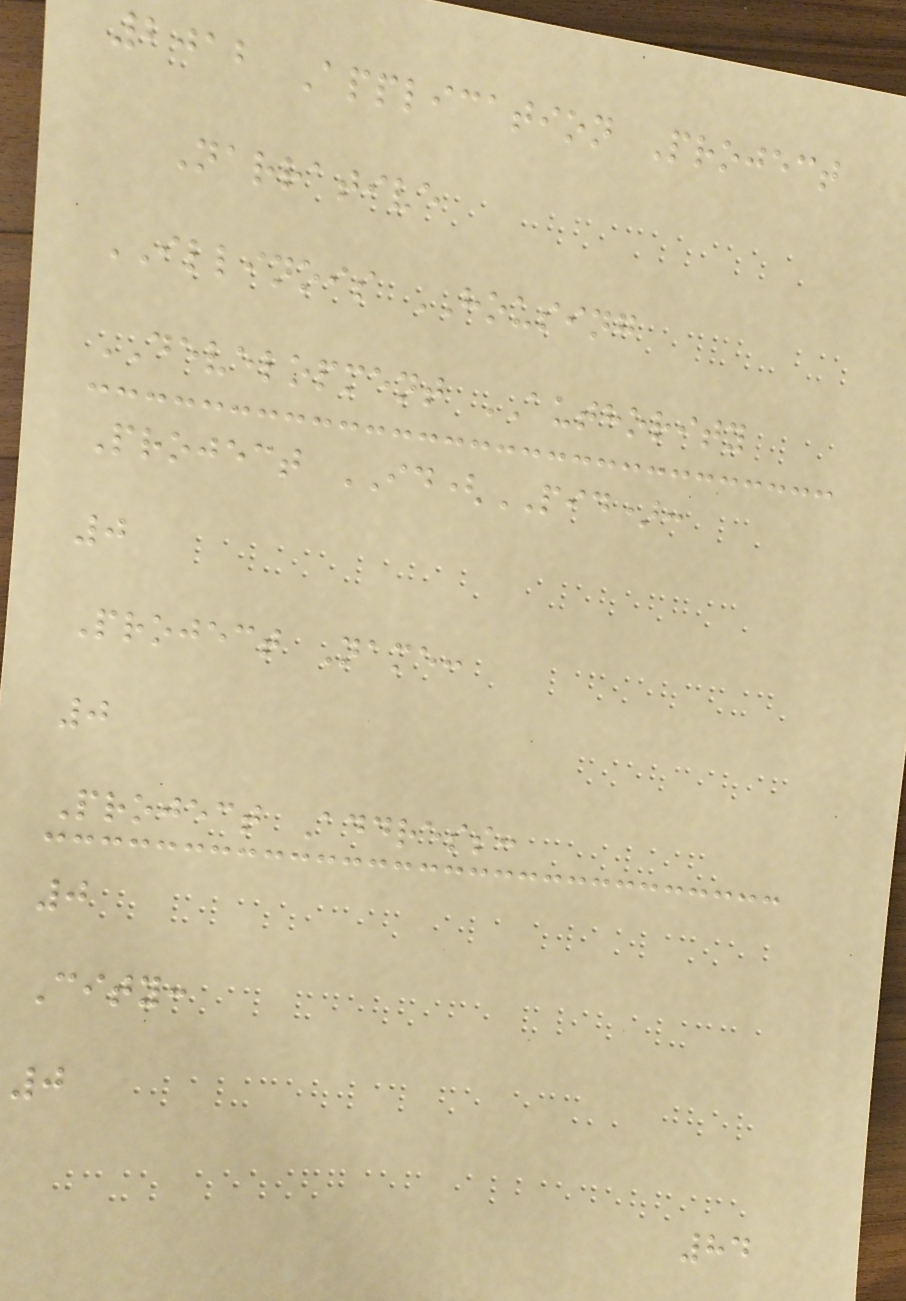2012 Application Project
Narrative
ILLINOIS HOUSING
DEVELOPMENT AUTHORITY
Project ID(PID):
0
Project Name:
0
Project Address:
0
City:
0
84
